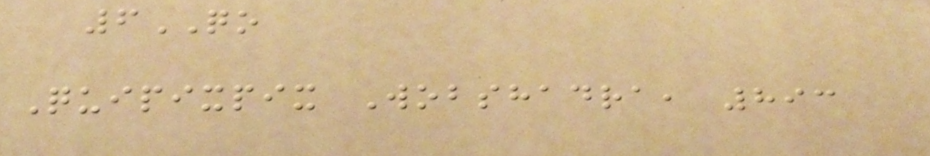6QO
Quipixpix Wobshadra, 893
